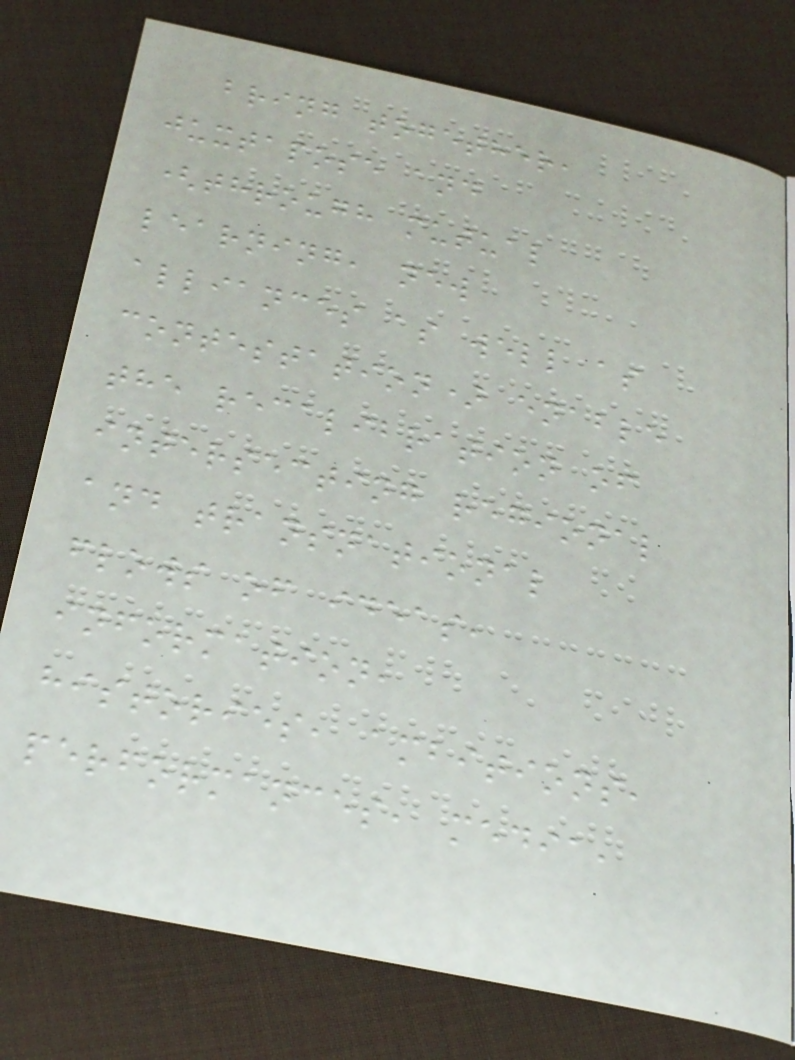bring together,
juxtapose and
(through mutual
learning, new
alliances as well as
contestation) enable
the recalibration of
intersecting regional
and transnational
flows of ideas,
information,
histories, ambitions,
performances, media,
